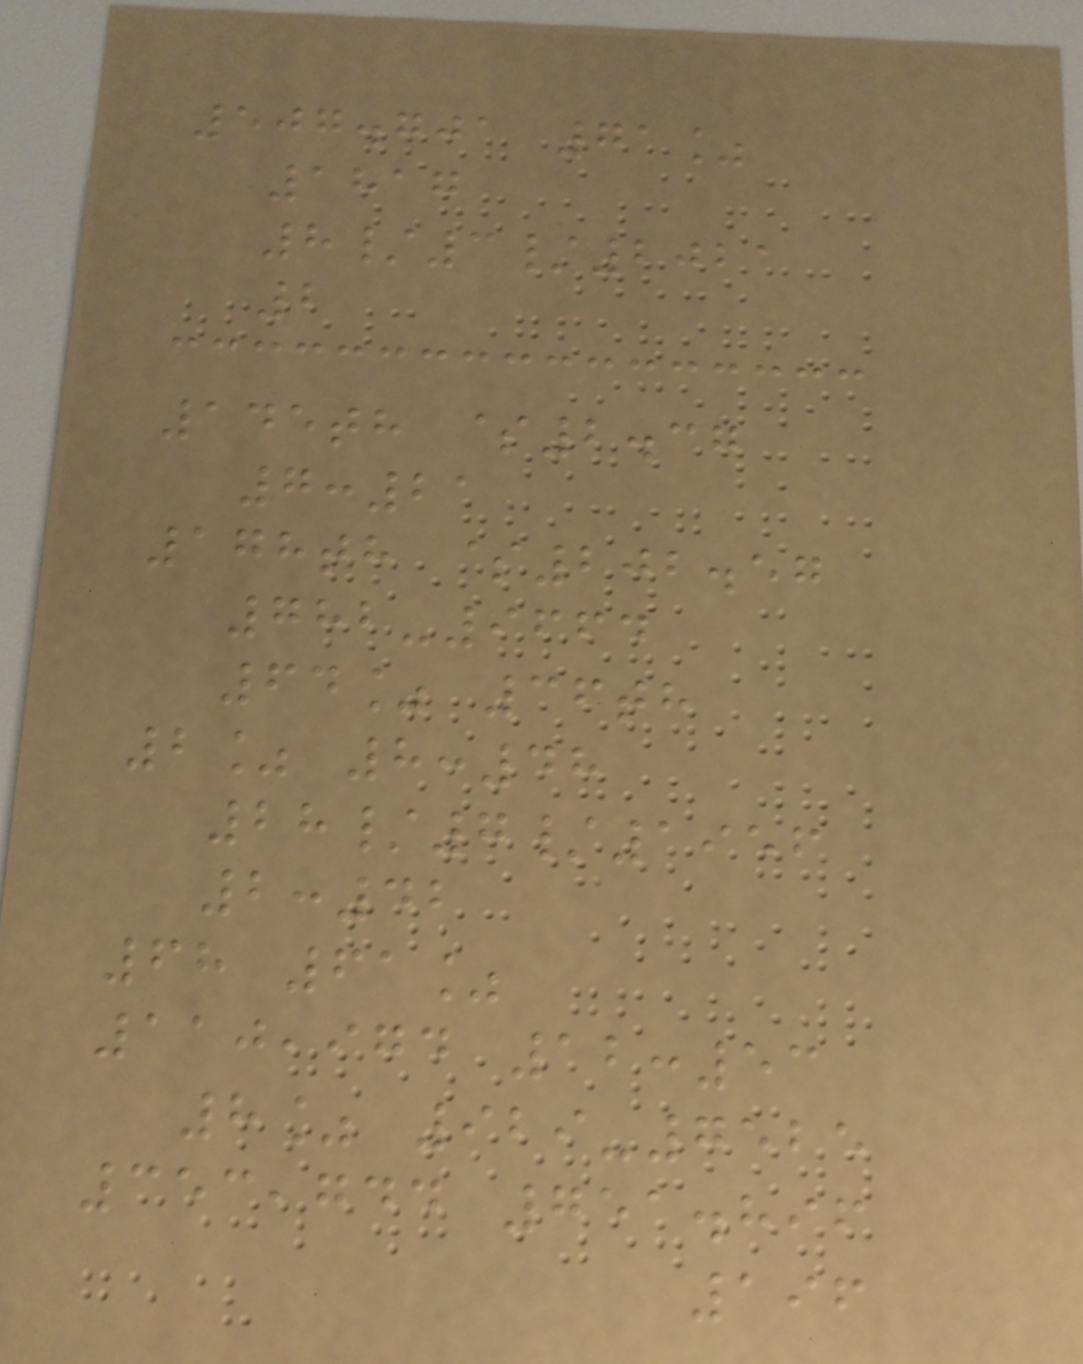507.701 71%
1817
8/3/2021
2
145th $2.37
7:21
178th $202.57
782-9664
64% 36th
2% 8:48
28/7/1956
2:42
68 61%
110,974 12:53
8% 929-7525
353,744 751.896
196
